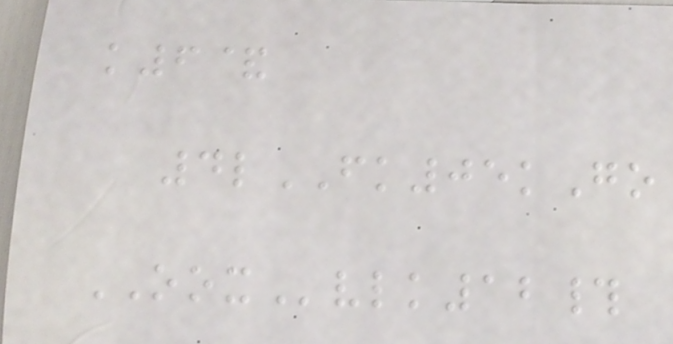k6&
4lFK05kGo
OOXvlk12#
